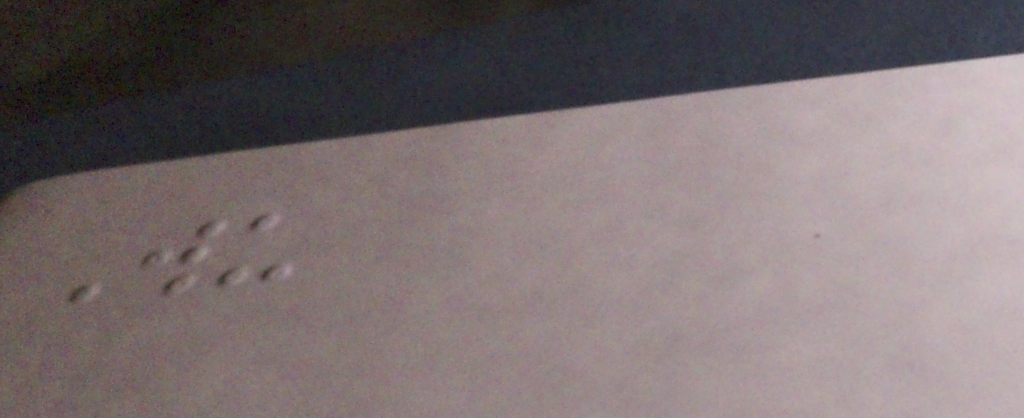Wu
